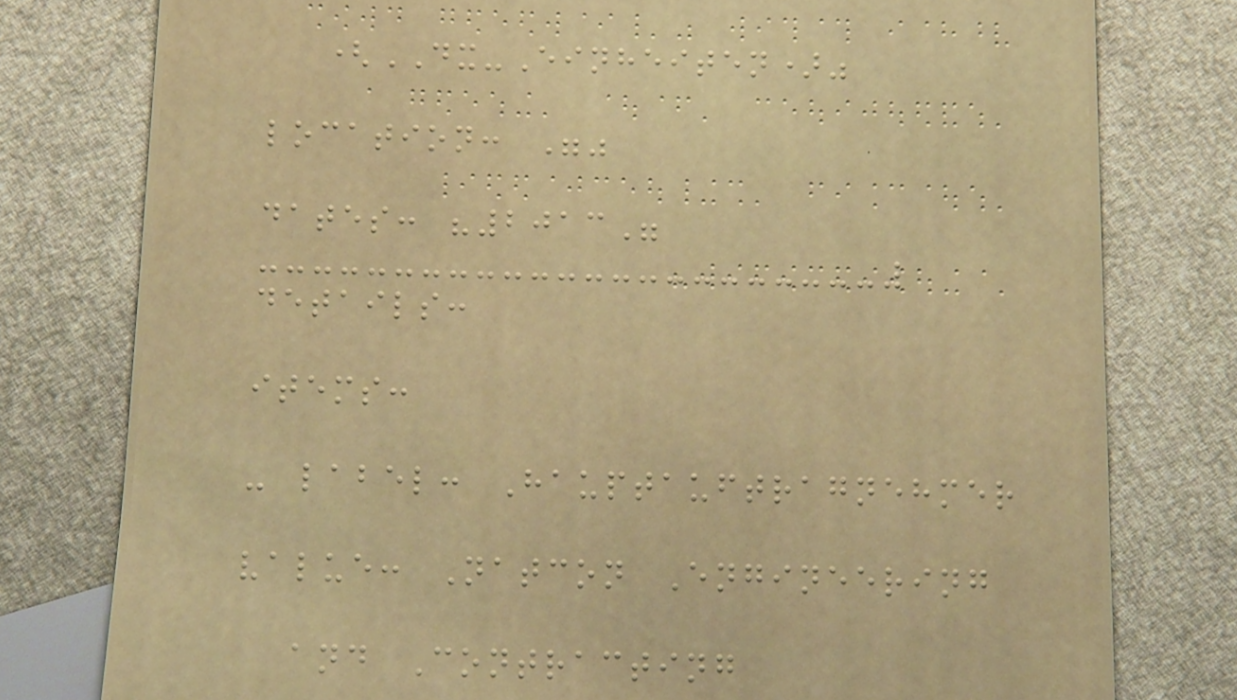(DX-Einheiten)"
location: ""
dates: "2013"
details:
items:
- label: Hauptauftragnehmer
value: Natcon Engineering
and Contracting
